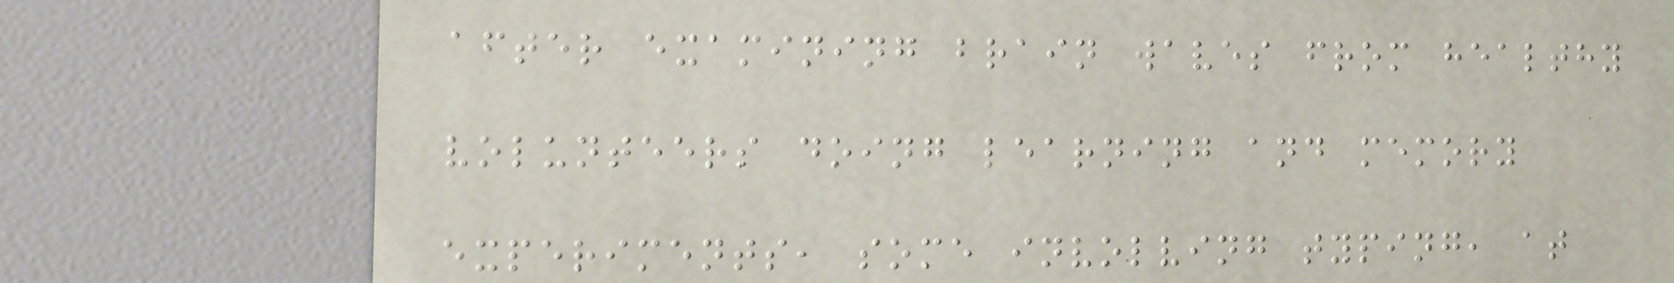after examining brain waves from healthy
volunteers doing learning and memory
experiments, some involving typing, at
